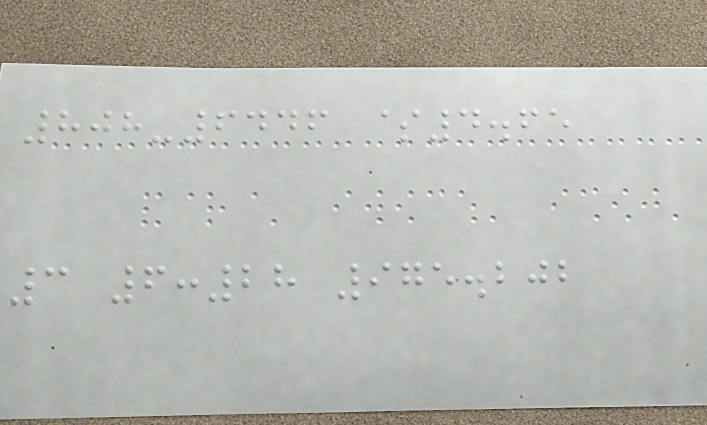808-6446 $4.65
3 6:28 975.202
